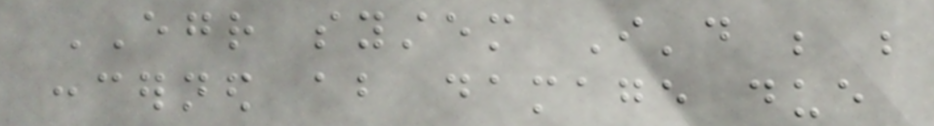EGR system I'd be be
concerned about damage due
